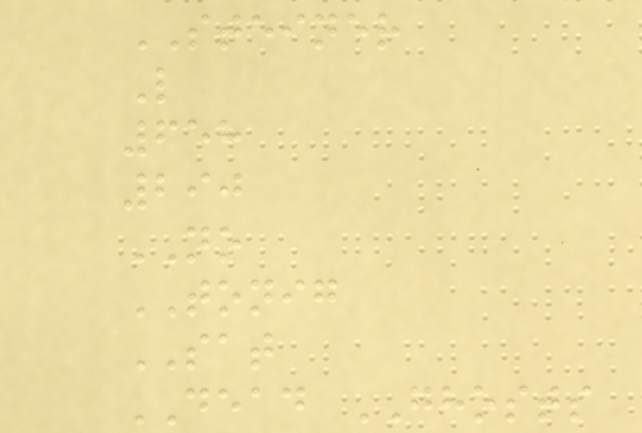STEINER
L
658
290
NO
TONIG
SAT
DEAD GHOSTS
